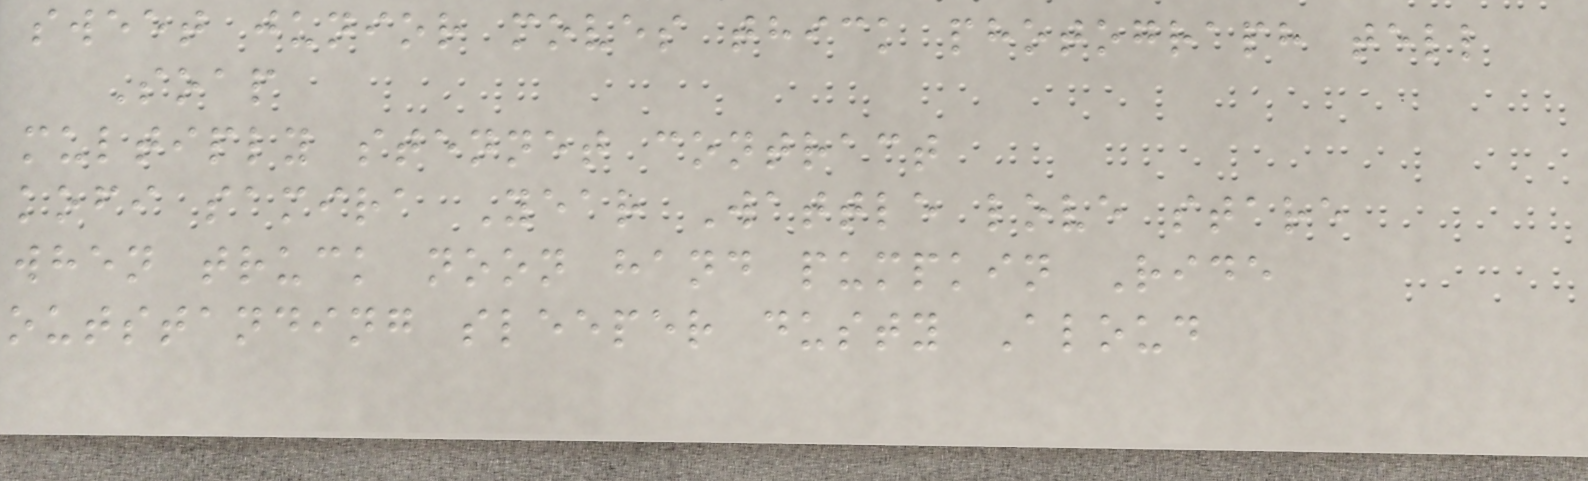sweet junior moves thick photograph tell
Soap
multiply stennet contract
kofi samira Year Wattle love stare
when truck noon hand pumpkin Ride
outstanding sleeper dusty Aloud
